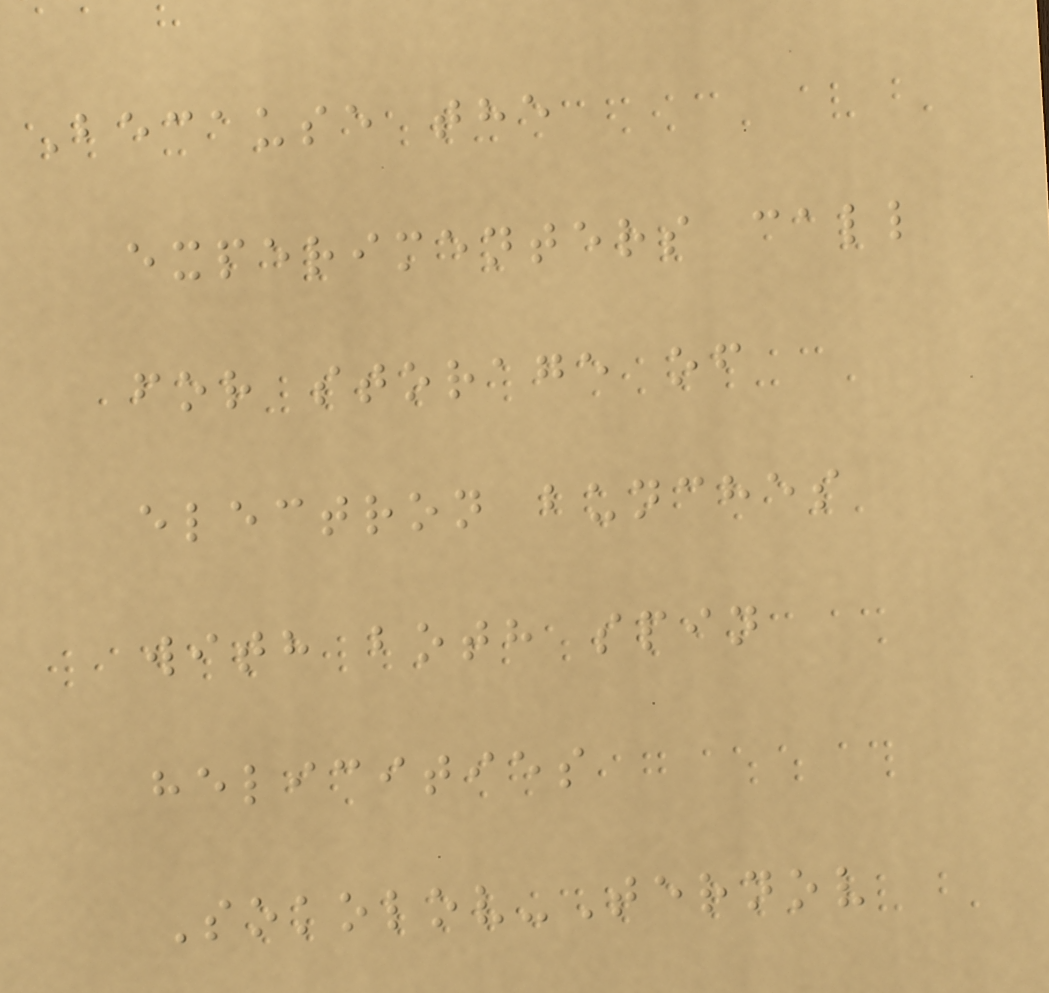Because the
experimenters call
for storage of
electron bunches
with both spin
helicities
Sokolov-Ternov
